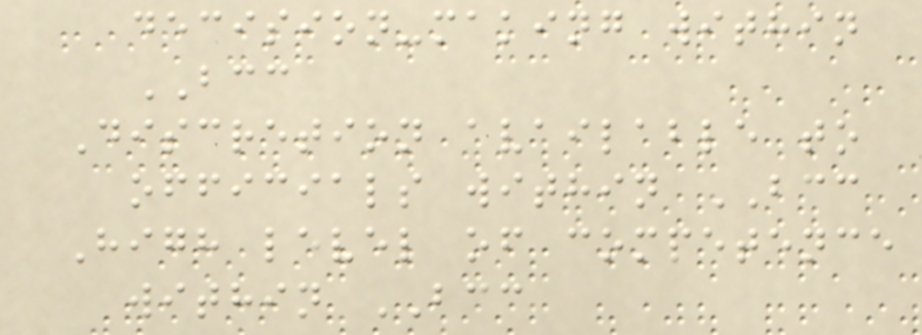decision-making within
BCC
Discretion available to
officials within BCC
High level of competence
within BCC
